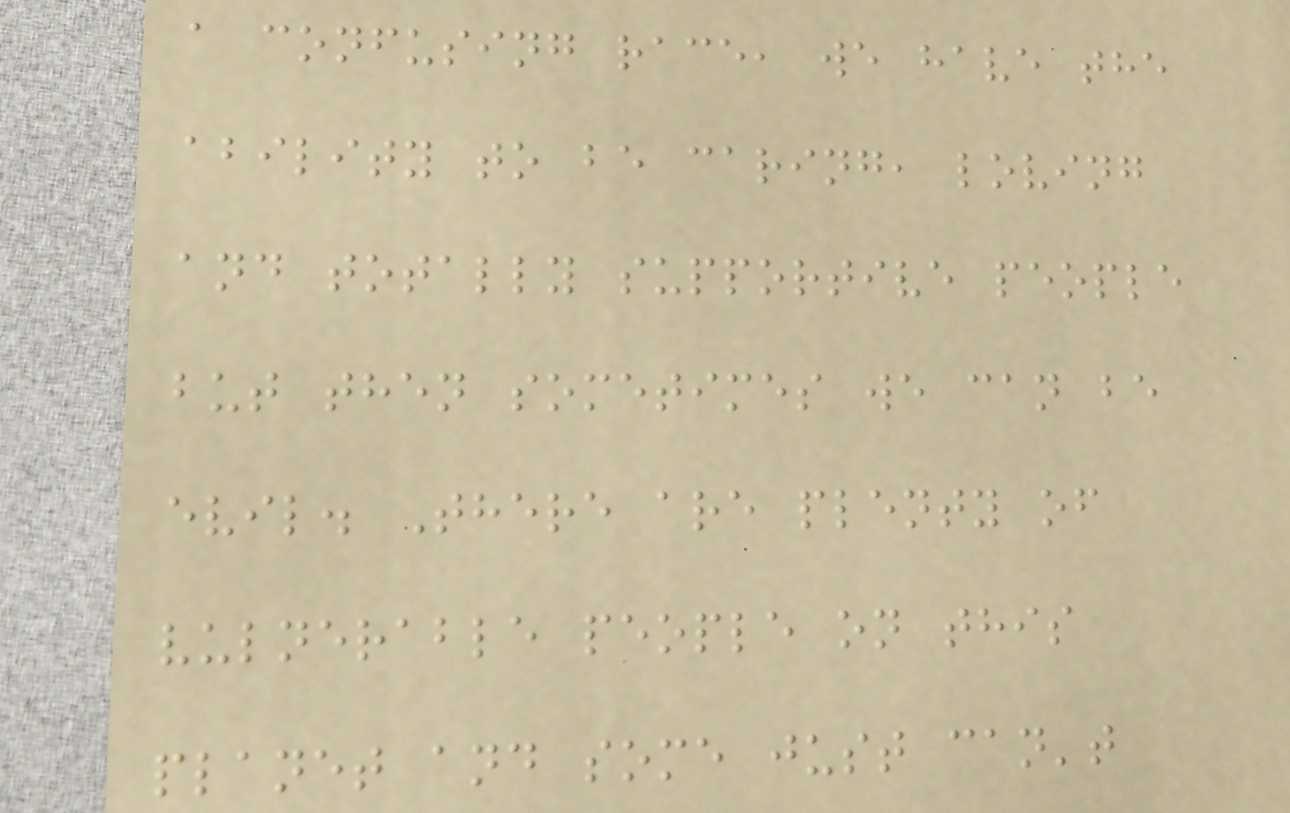a confusing race, we have the
ability to be caring, loving
and totally supportive people
but then sometimes we can be
evil. There are plenty of
vulnerable people on this
planet and some just can't
